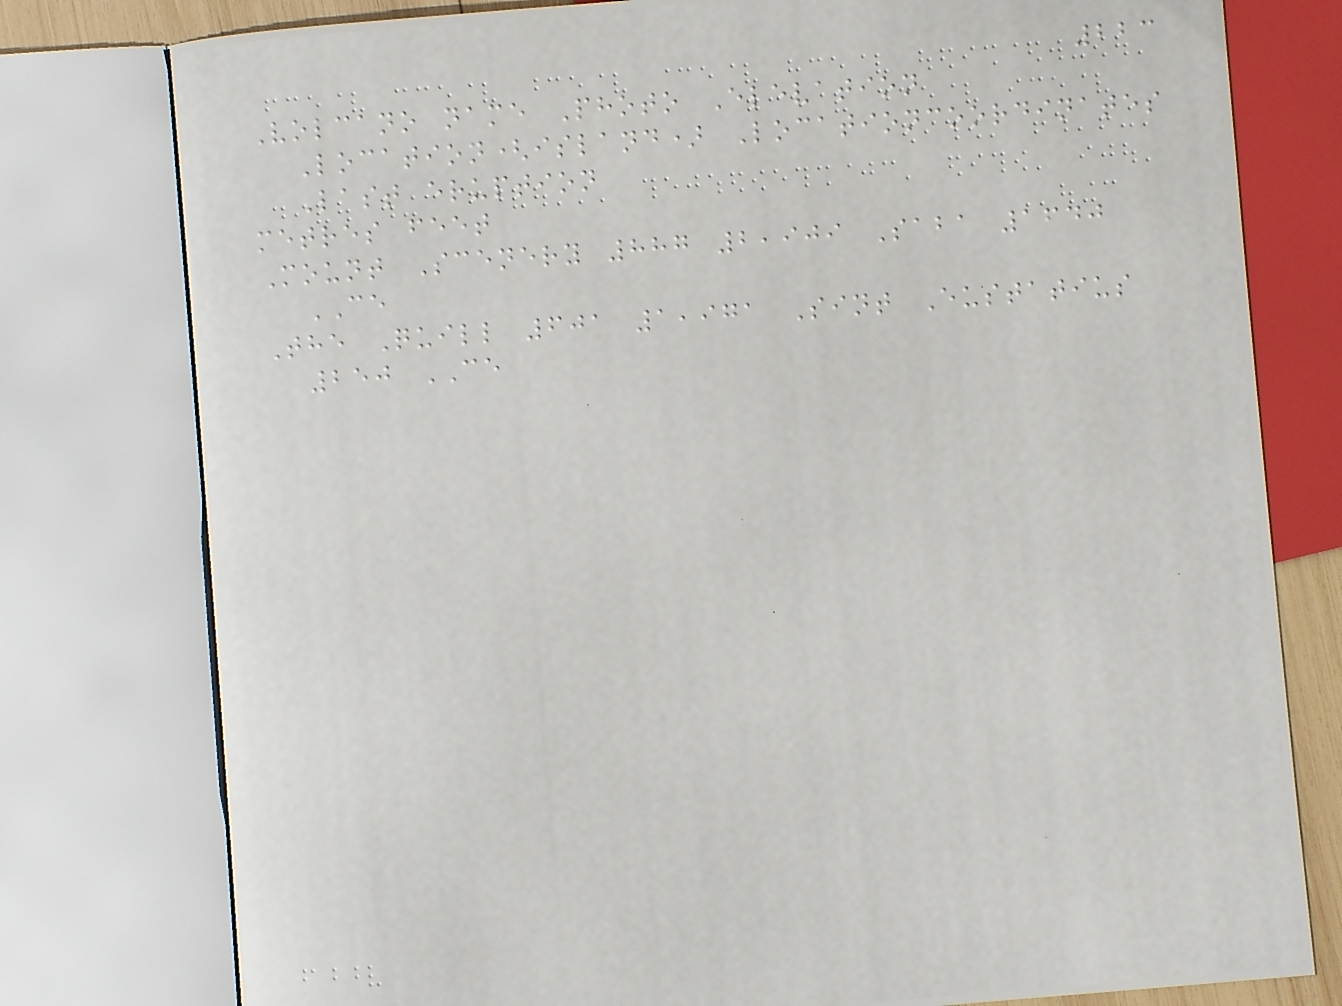223
Volcano name Photo Elevation
Location(island) Locationcoordinates
Last eruption
metres feet
Mount Scenery 887 2,909 Saba 1640
CE
The Quill 601 1,971 Sint Eustatius
250 CE
